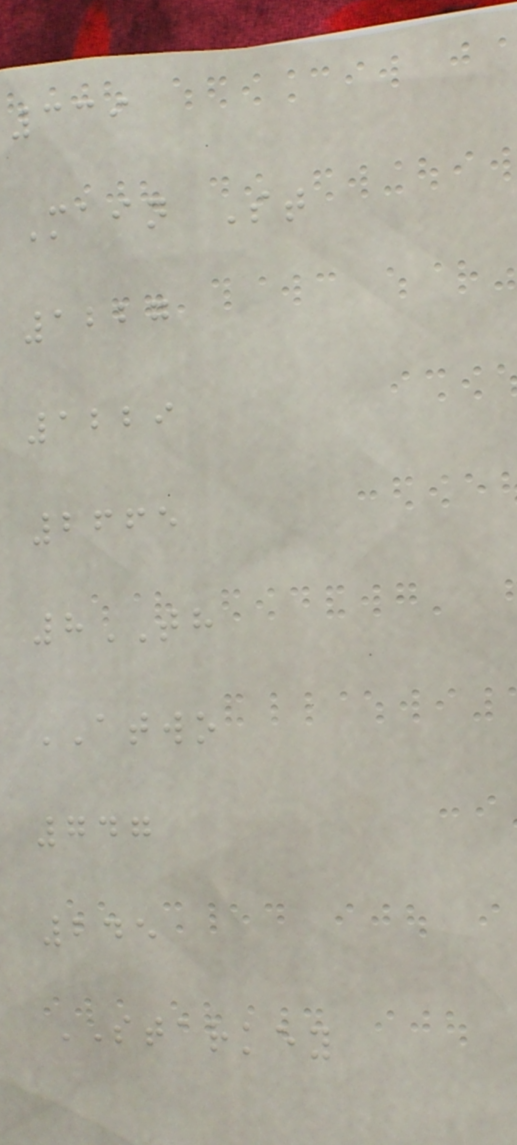339
Main St
1227
1229
2665
8TH
ATWO
747
245
STARKEY
